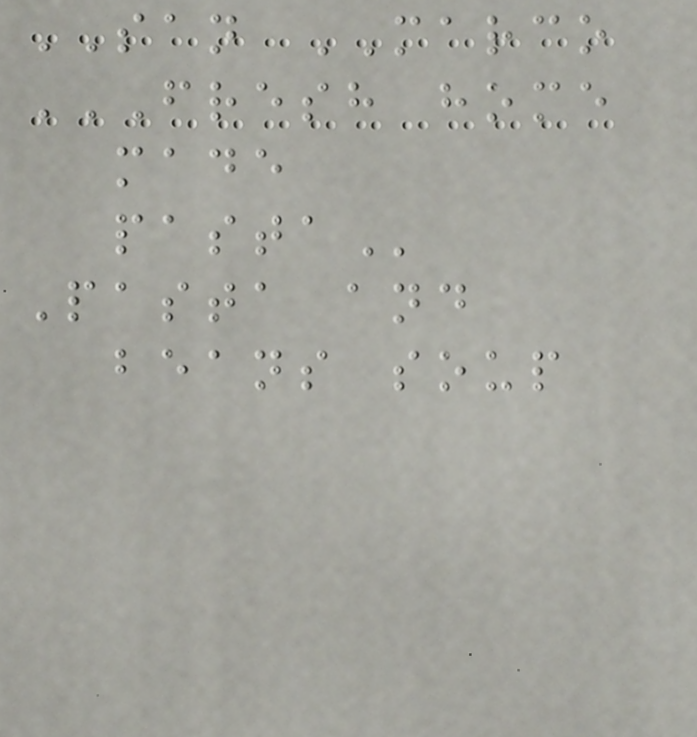SAN MARCO
FRESH HOME
MADE
PASTA
Pasta and
beans soup
